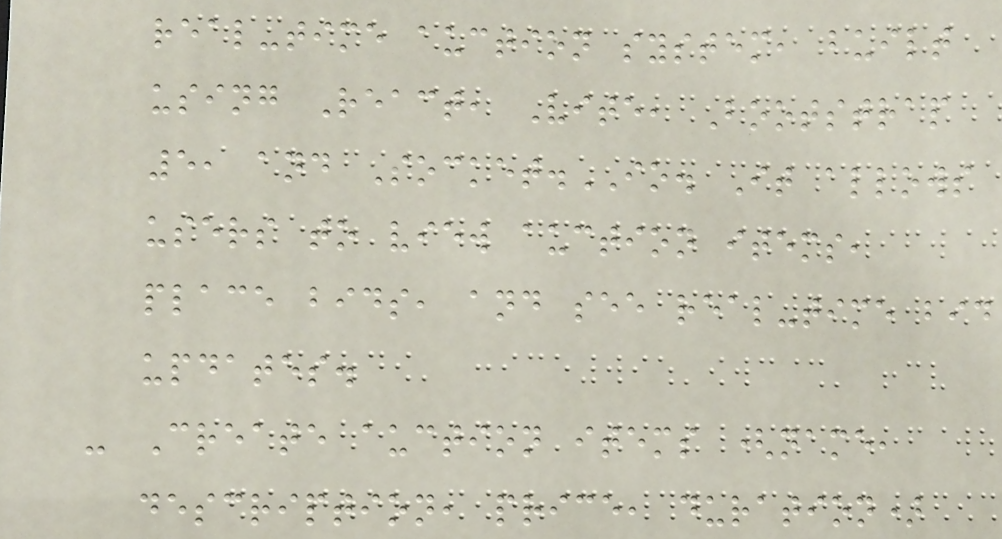real-time auction system, built
using React, Vite, Bootstrap
5, and Socket.IO. It allows
users to view auction items,
place bids, and see real-time bid
updates.
- Create auction items (name,
description, price, duration)
